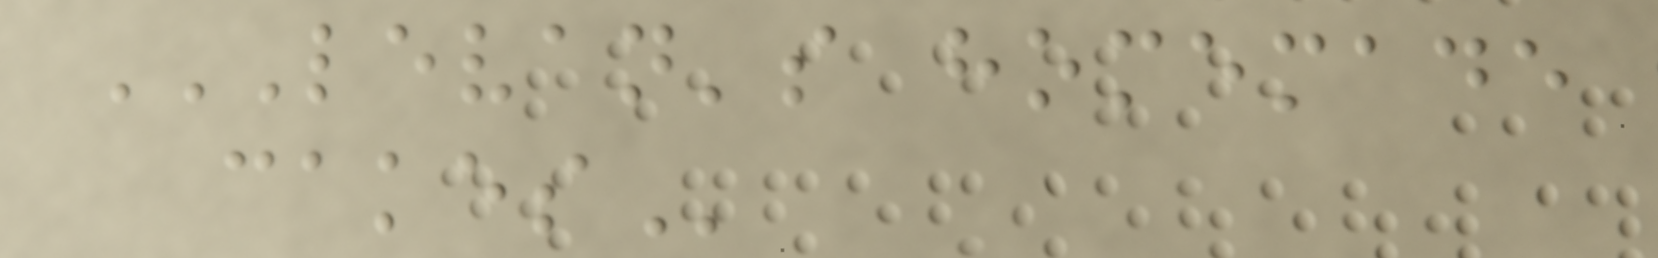LEVAN'S HOMEMADE
CAKES
